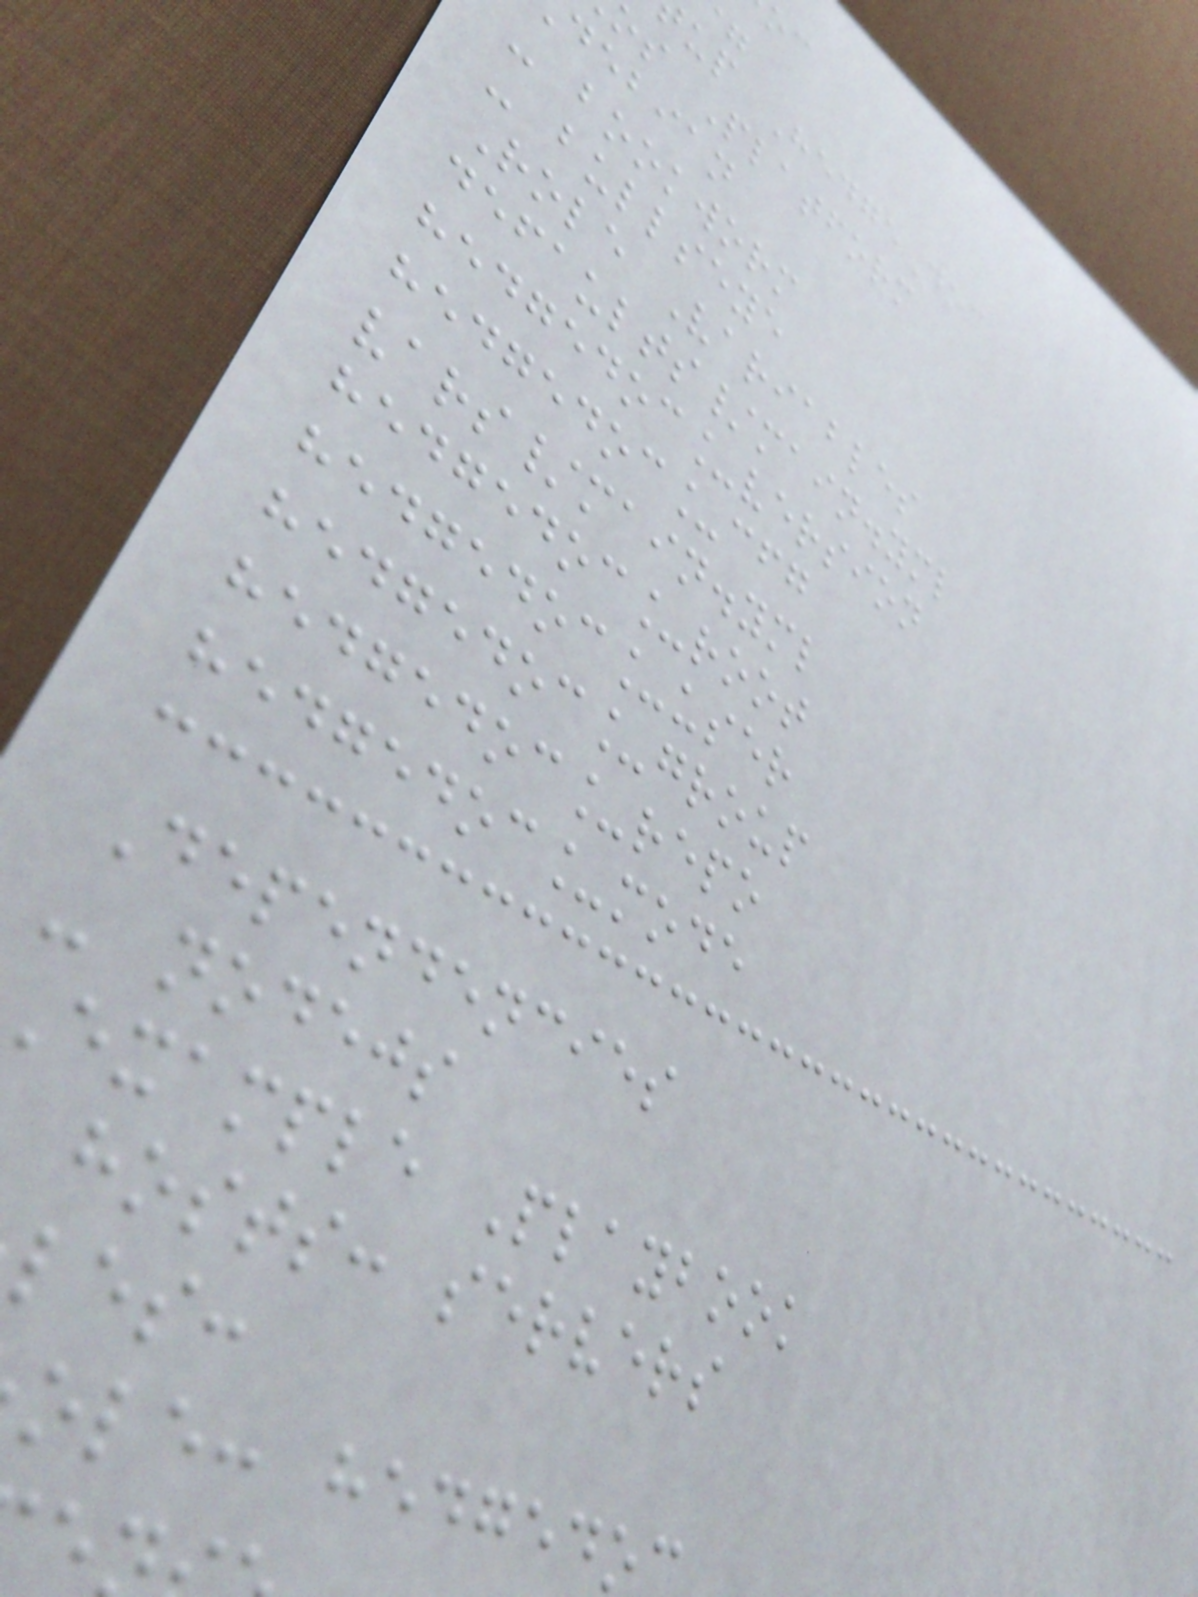up HedgeDoc
os Platform
debian
- bookworm
- bullseye
Role Variables
defaults/main.yml
hedgedoc_version
hedgedoc_cfg
vars/main.yml
hedgedoc_root
hedgedoc_user
hedgedoc_group
hedgedoc_repo
hedgedoc_mode
Dependencies
- nodejs
example Playbook
hosts: servers
les:
ole: hedgedo
